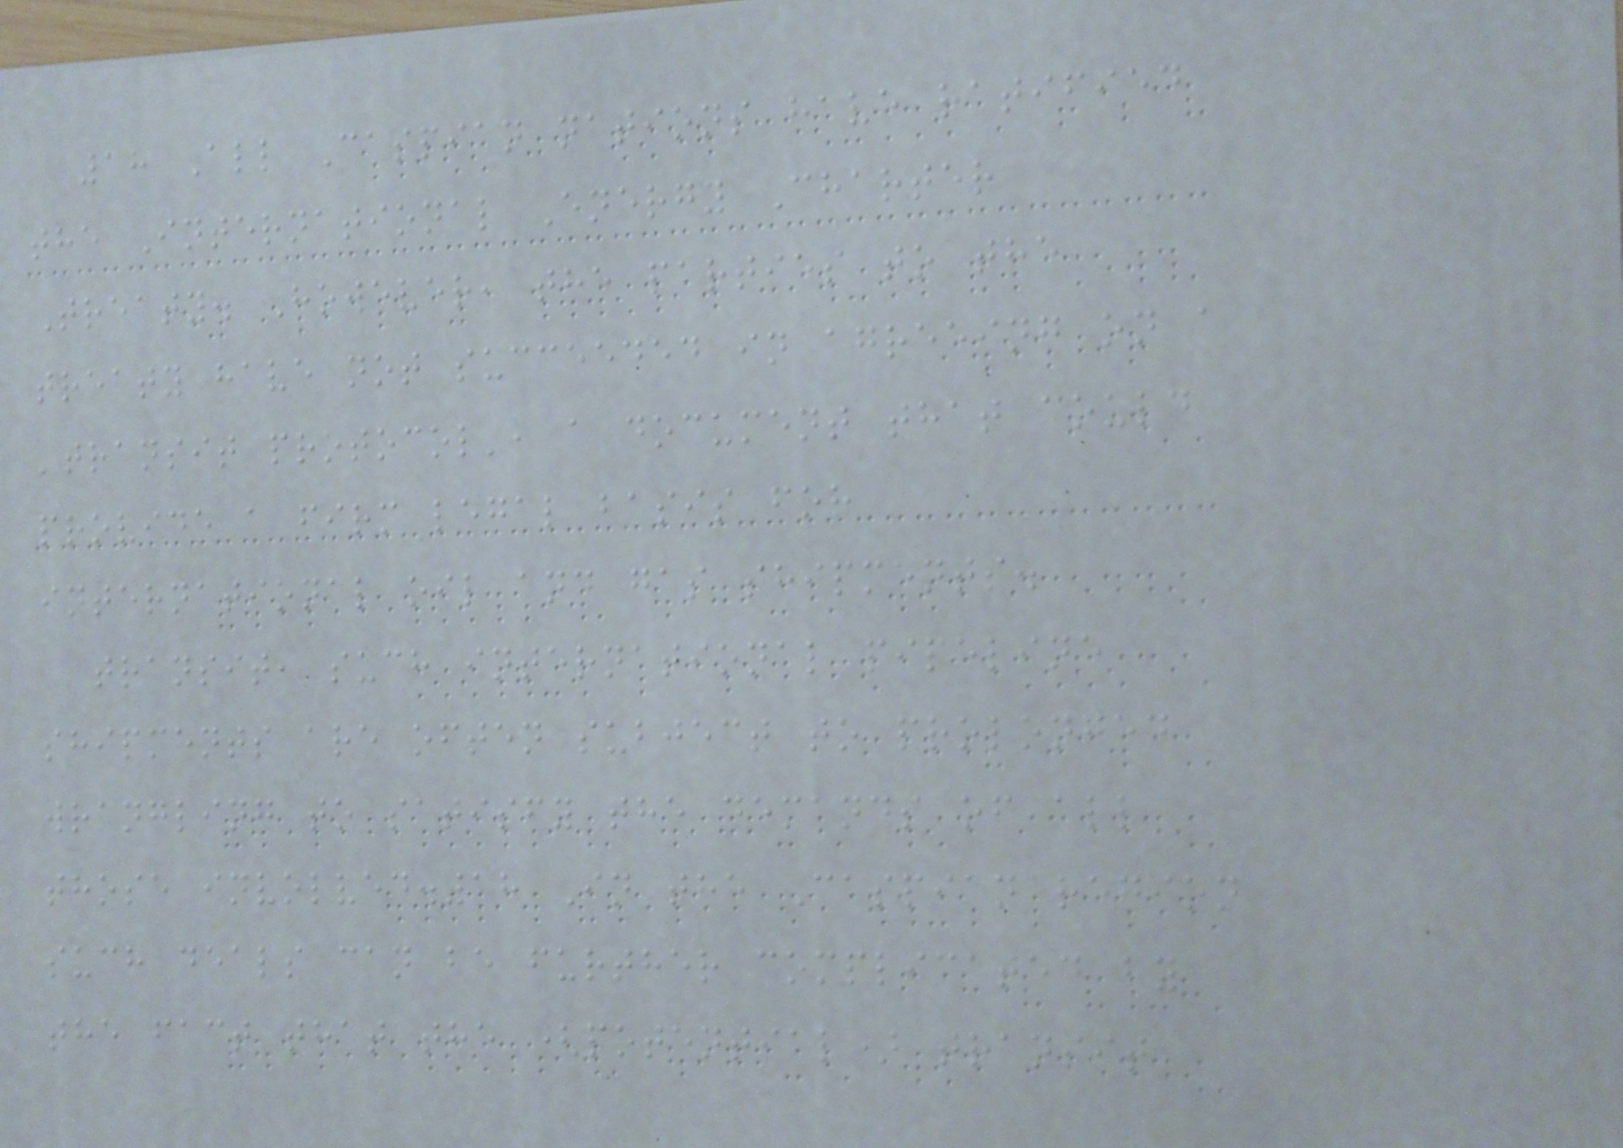18 All Caspian nations have ratified
the International Energy Charter
Treaty. However, the parties to the
treaty have not succeeded in agreeing on a
'transit protocol', a document that could
provide a firm legal basis for
international oil and gas shipments.
transit, such international pipeline
shipments are often subject to prolonged
wrangling to satisfy the demands of all
those involved.18 In the Caspian region
such deals can be further complicated by
the fact that the (potential) transit
